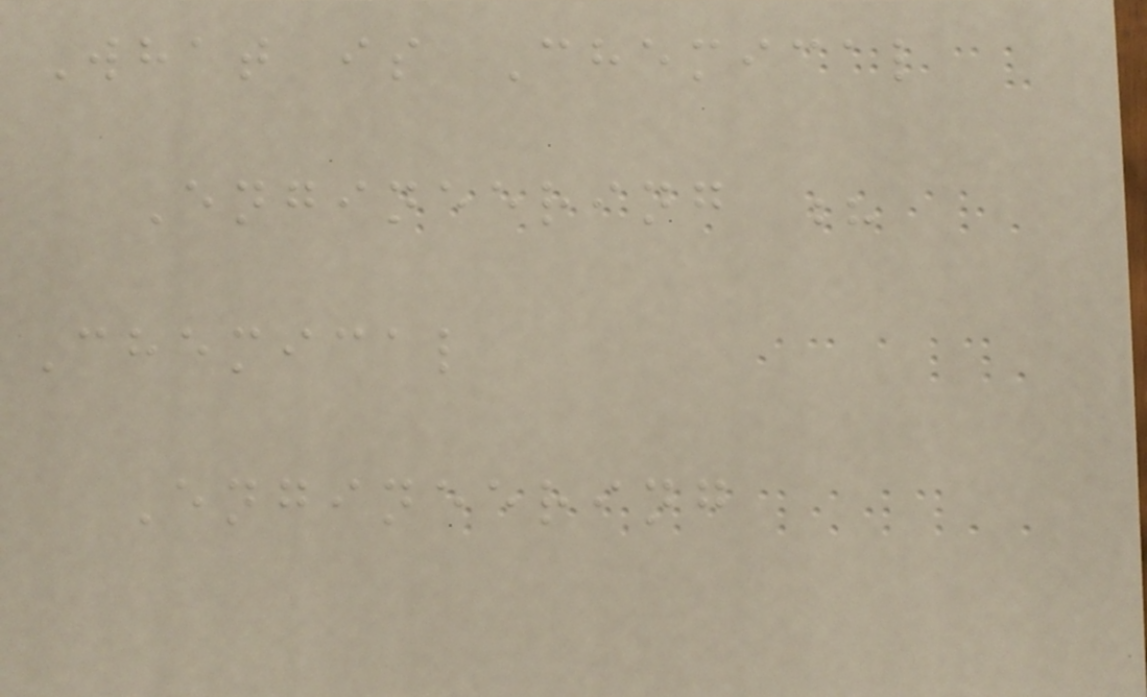What is Chemical
Engineering ?
Chemical
Engineering
